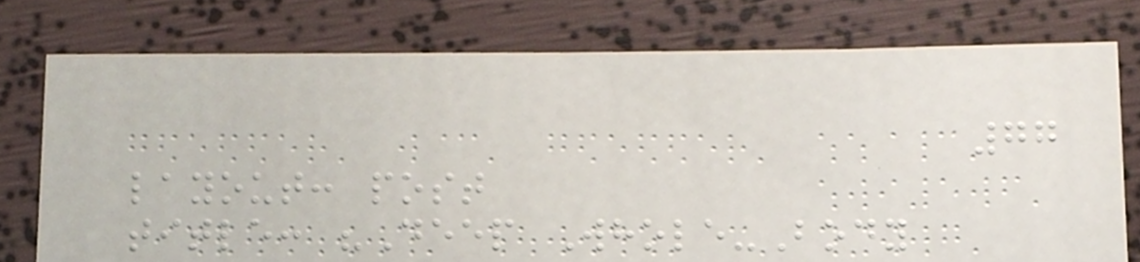77
layout: post
title: "Deep Whole-Body
